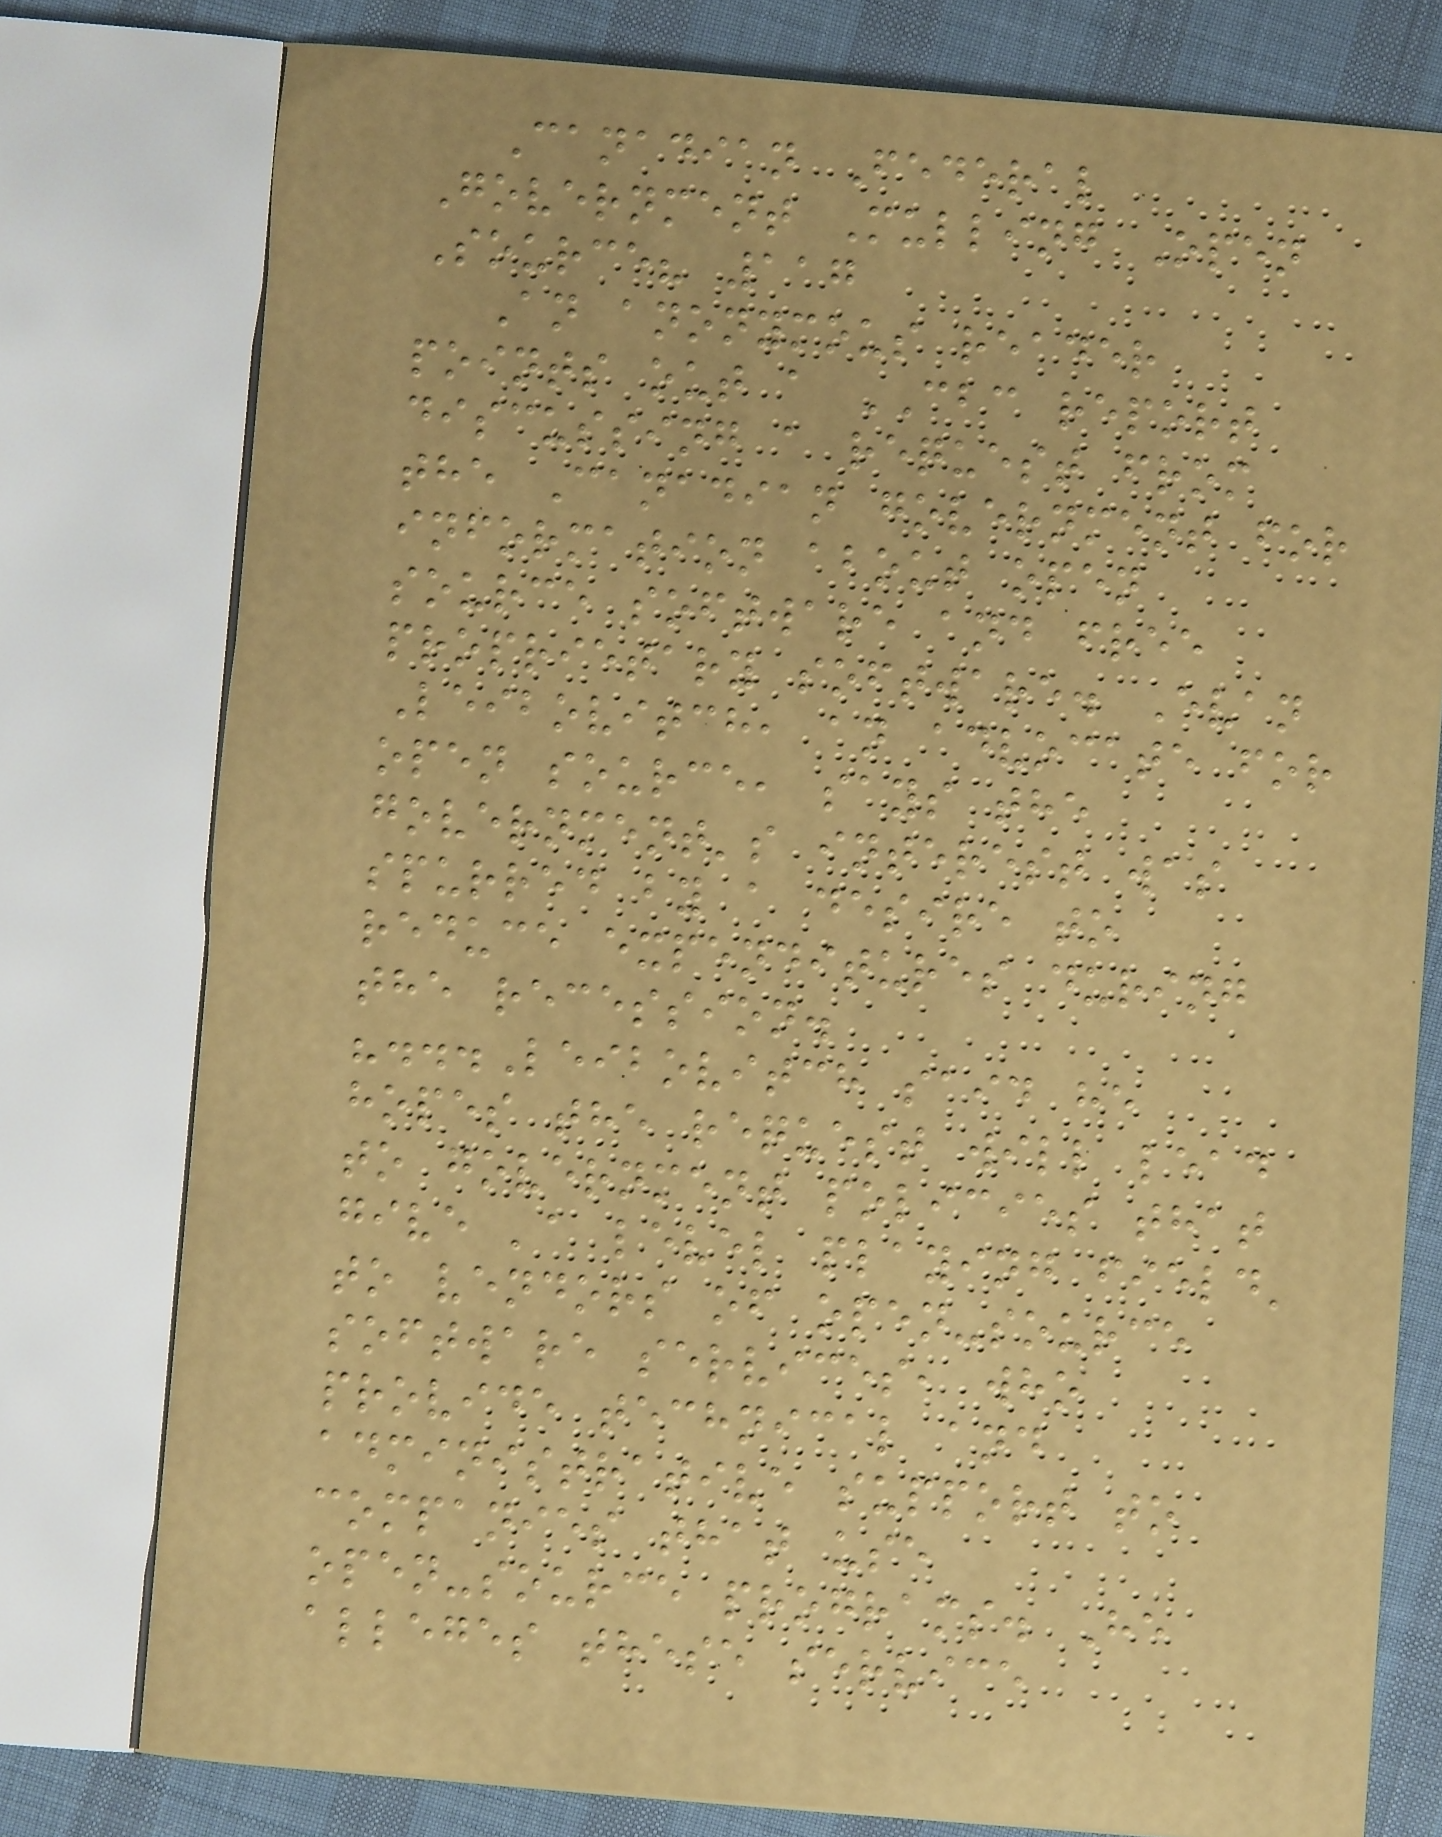Canadian Federal
Government Mulling Open
Source? 117
An anonymous reader
points out a CBC report
discussing a request from
the Canadian government for
information about open
source software and free
proprietary software. Evan
Leibovitch, an advocate for
open source, says the
government's interest was
spurred by a desire to
reduce expenditures during
the recession.
"...Leibovitch said he
hopes the request will lead
to government policies that
give 'a level playing field'
to vendors of open-source
software services, who
provide technical and
administrative support to
companies that use
open-source programs. He
alleges these service
